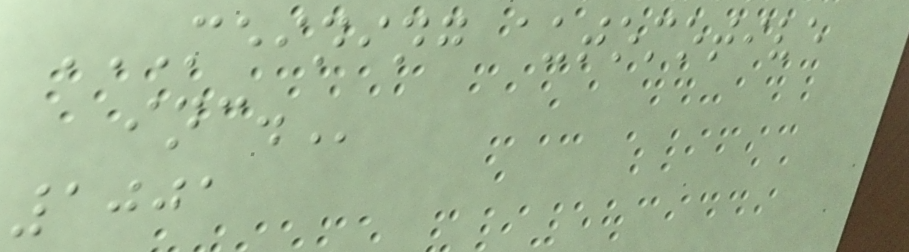MEINING AUTOMOTIVE
INC.
1001
